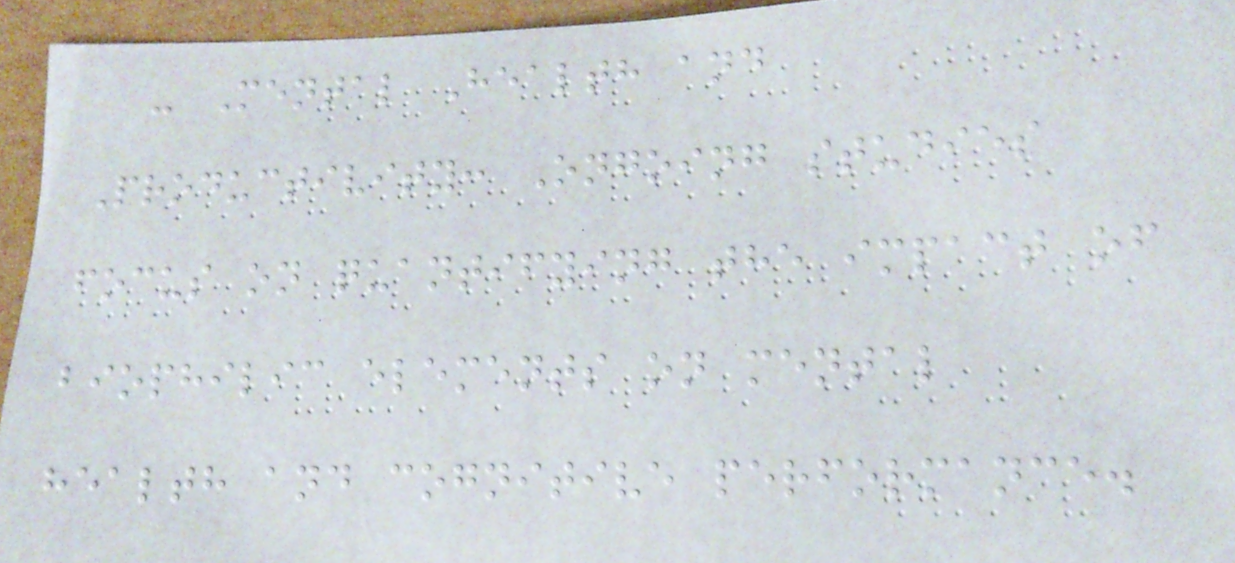- Mental Health and
Productivity: Ongoing studies
focus on quantifying the impact of
biophilic elements on mental
health and cognitive performance.
